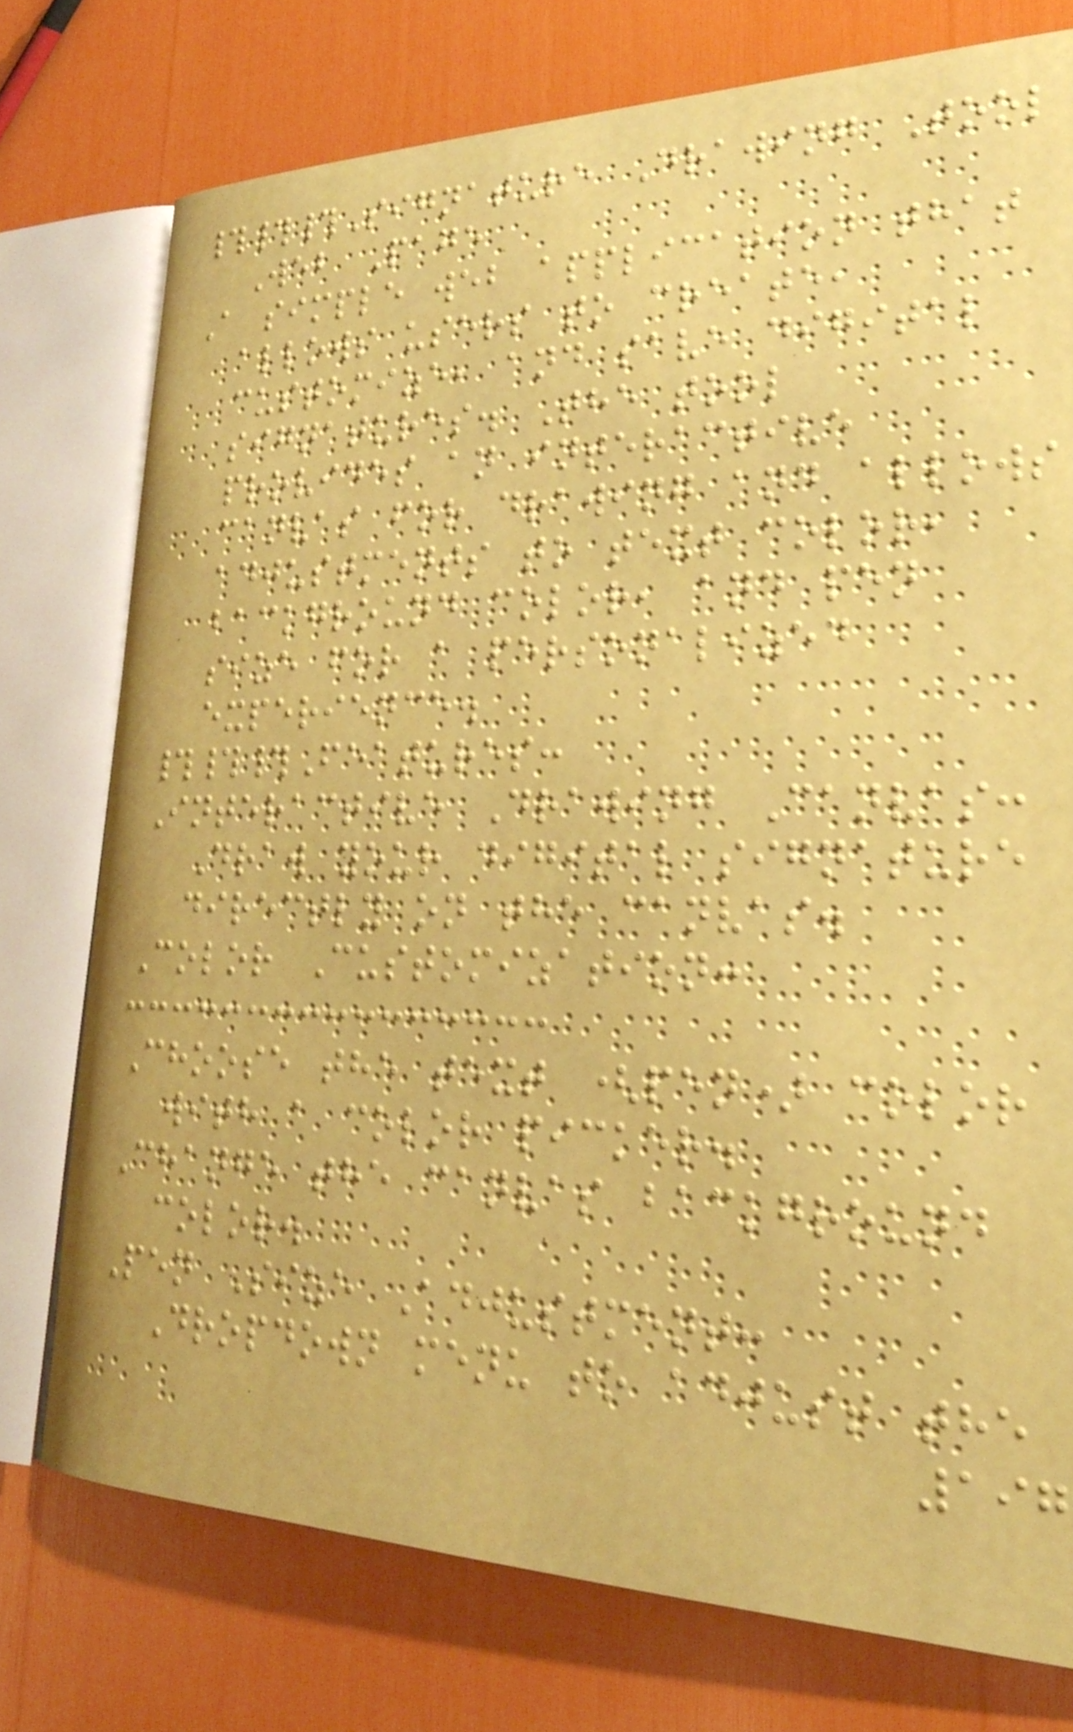###Signature Drawing Tool
Web Page
A simple web application that
allows users to create,
customize, and save digital
signatures. The tool
provides an interactive
canvas for drawing and allows
adjustments to text color,
background color, and pen
size for a personalized
experience.
###Features:
Interactive Drawing Canvas:
Draw your digital signature
directly on the canvas.
Color Customization:
Choose the text (pen) color
with a color picker.
Change the canvas background
color.
Pen Size Adjustment:
Dropdown menu to adjust the
197
